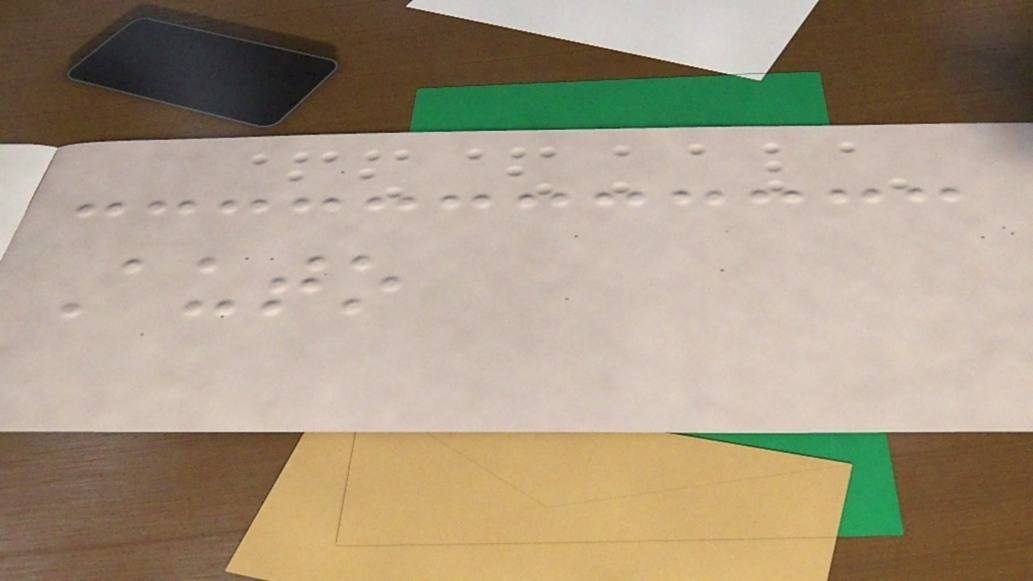Auto
